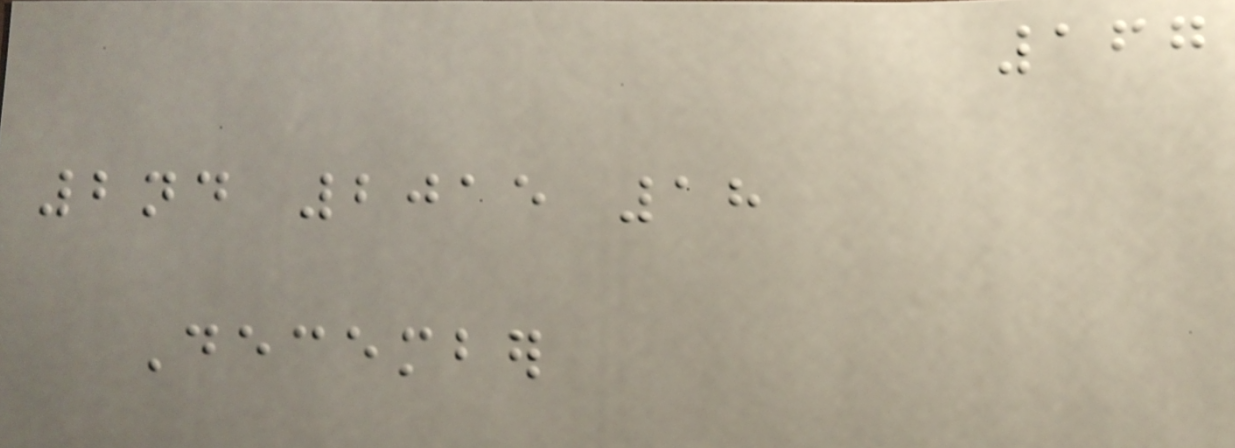167
2nd 2015 18
December
